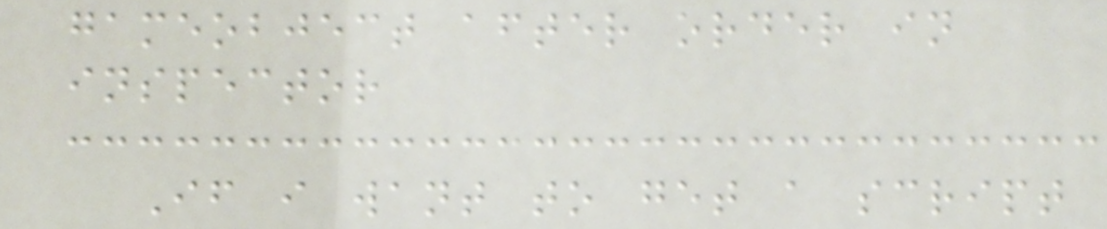gameobject after order in
inspector
If i want to get a script
